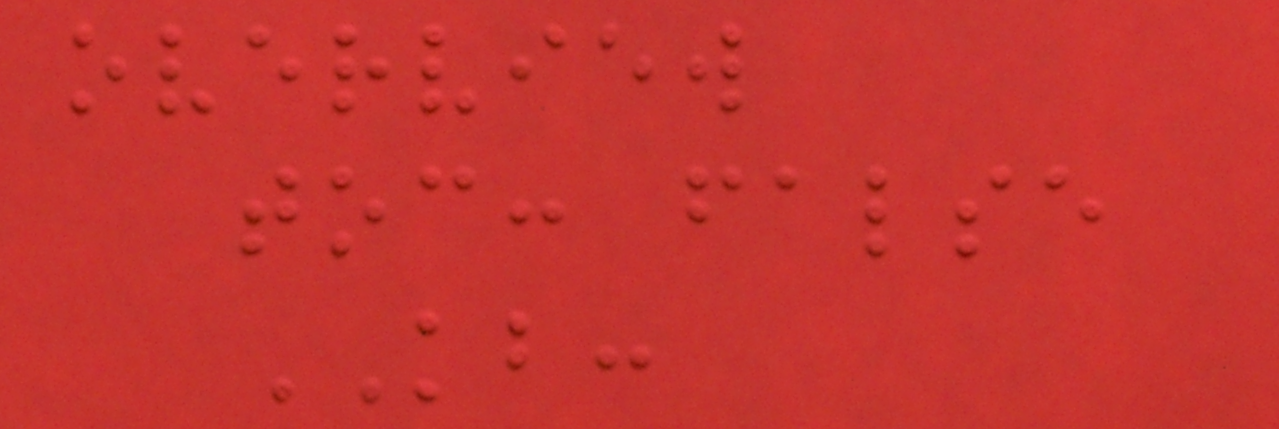overview
toc: false
KB:
